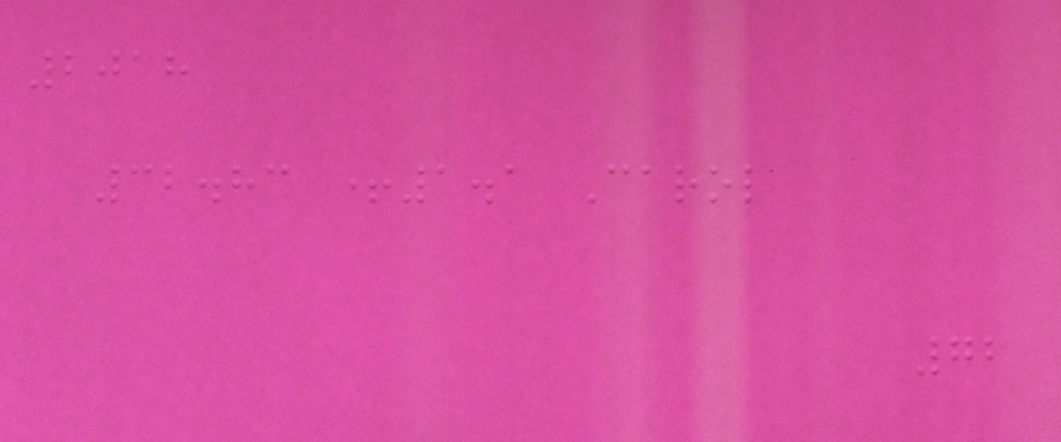2018
32.83 +1.1 Carol
72
